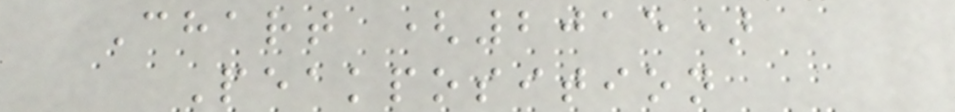Chart (2015)
Peakposition
